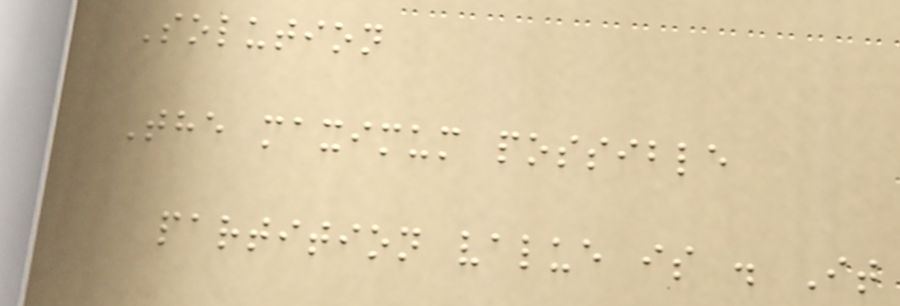Solution
The maximum possible
partition value is . It
